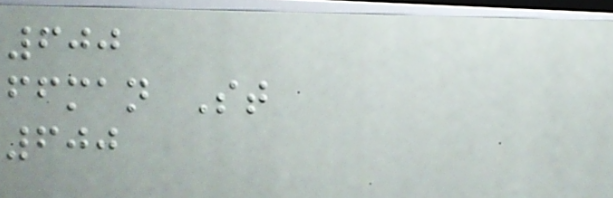600
ffman St
600
